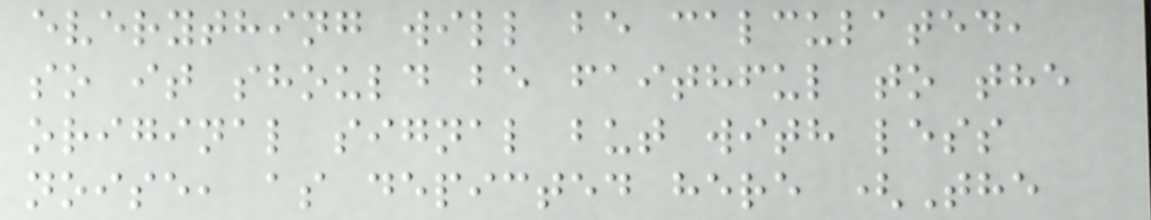everything will be calculated,
so it should be faithful to the
original signal but with less
noise, as depicted here (The
